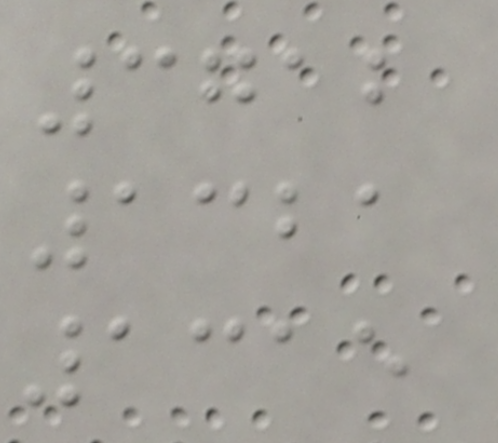3712
1321
1315
